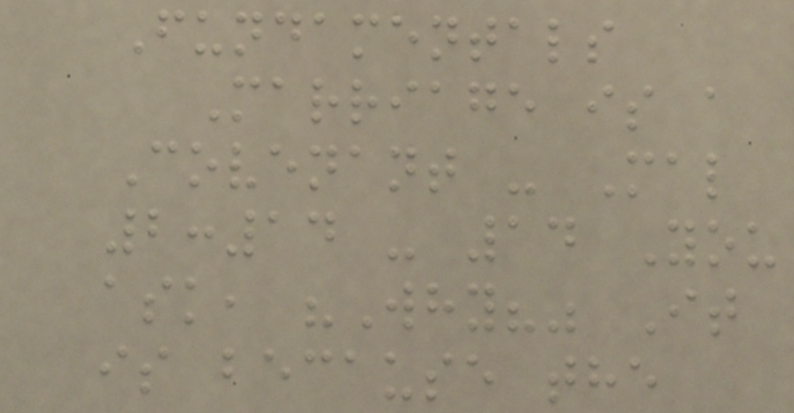Fundamentals
Marriage is a
Covenant - Mal
2:14 - 14 You
ask, "Why?" It
is because the
